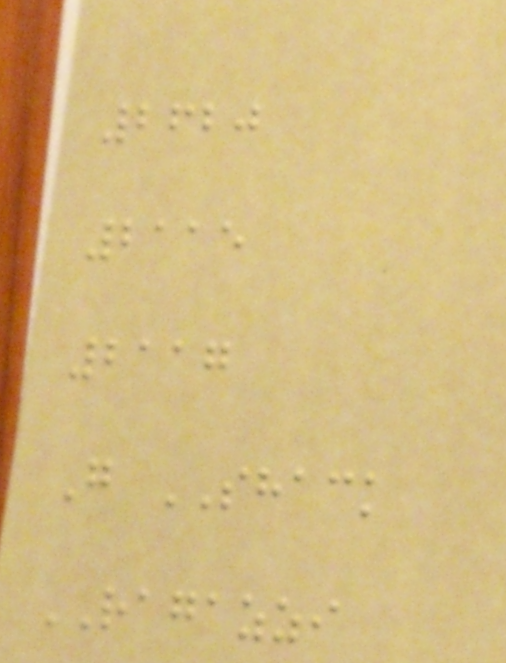2620
2115
2117
G SHACK
RAGAZZI
